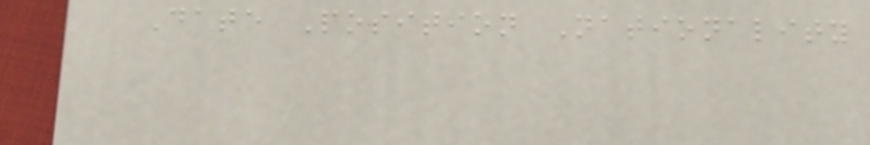Date Position Nationality
